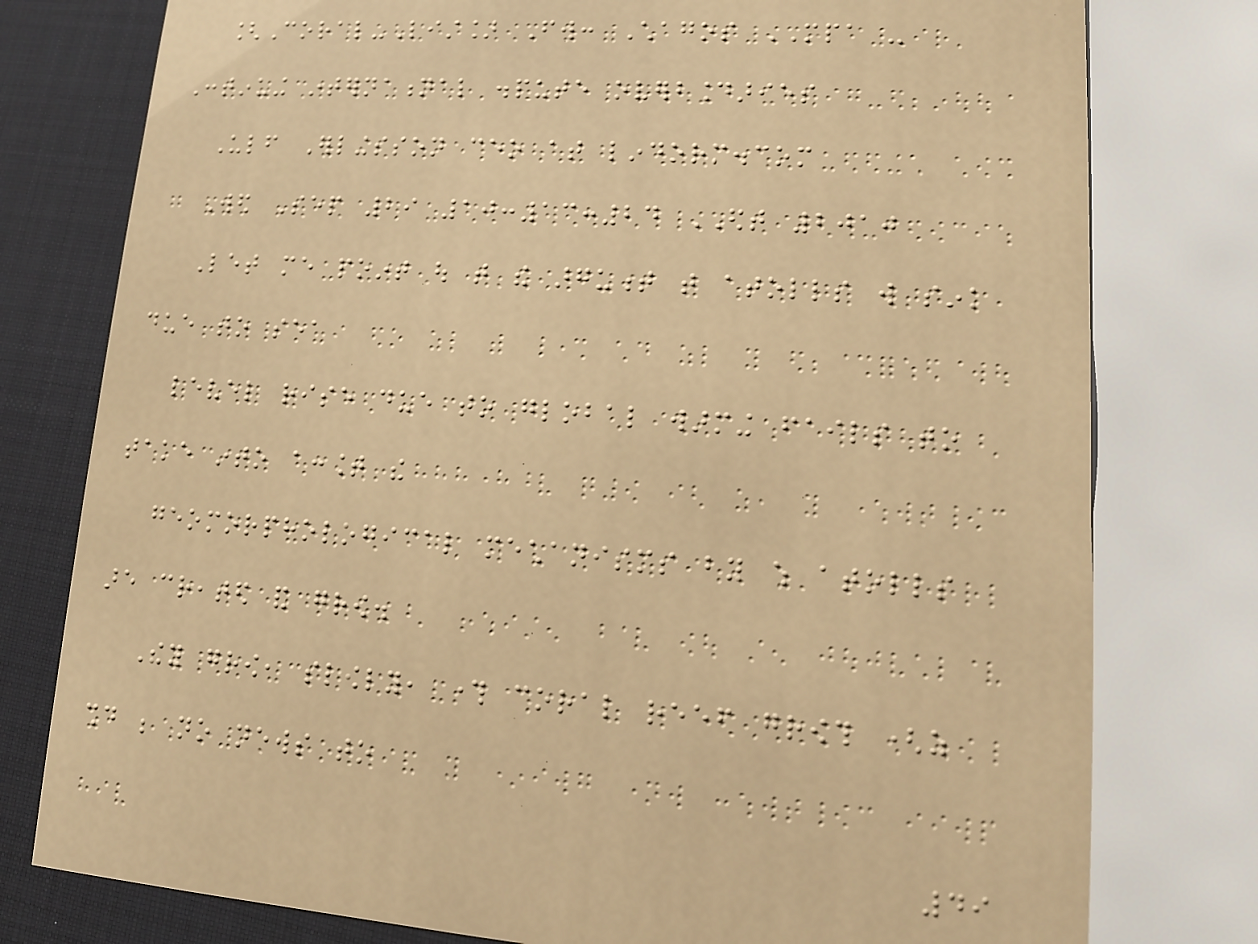[Coral-List] Fw: Chagos MPA -
Continuing international dispute overboundaries
Ulf Erlingsson ceo at lindorm.com
Wed Sep 29 10:13:24 EDT 2010
Let me point out that the argument that atolls will sink
due to sea
level rise due to global warming fails to
take into account the
geomorphological mechanisms by which atolls
are created and grow.
They grow, slowly, through coral reef growth (as
should be no news to
49
